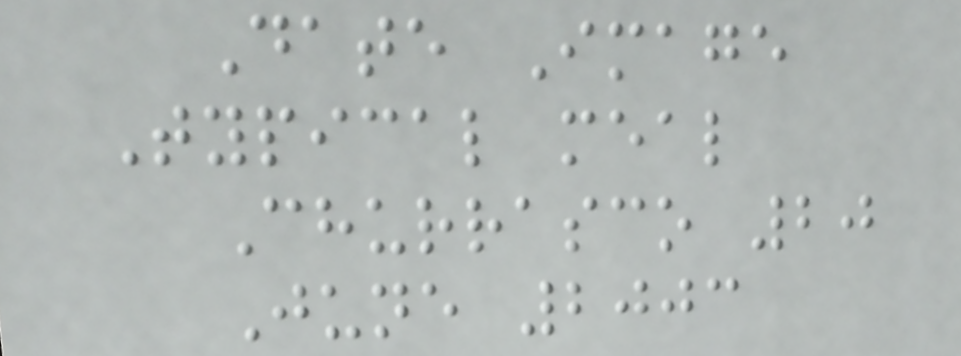Date Image
Typical meal
Churrasco 20
June 2003
